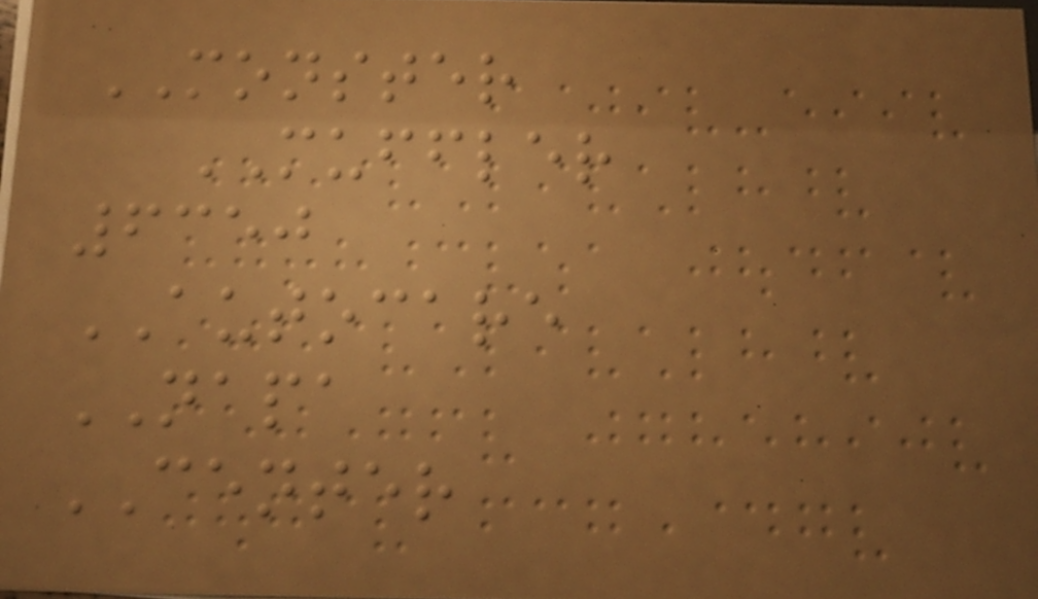MONSTER
MUFFLER
6350
AUTOCARE
NAPA
CENTER
